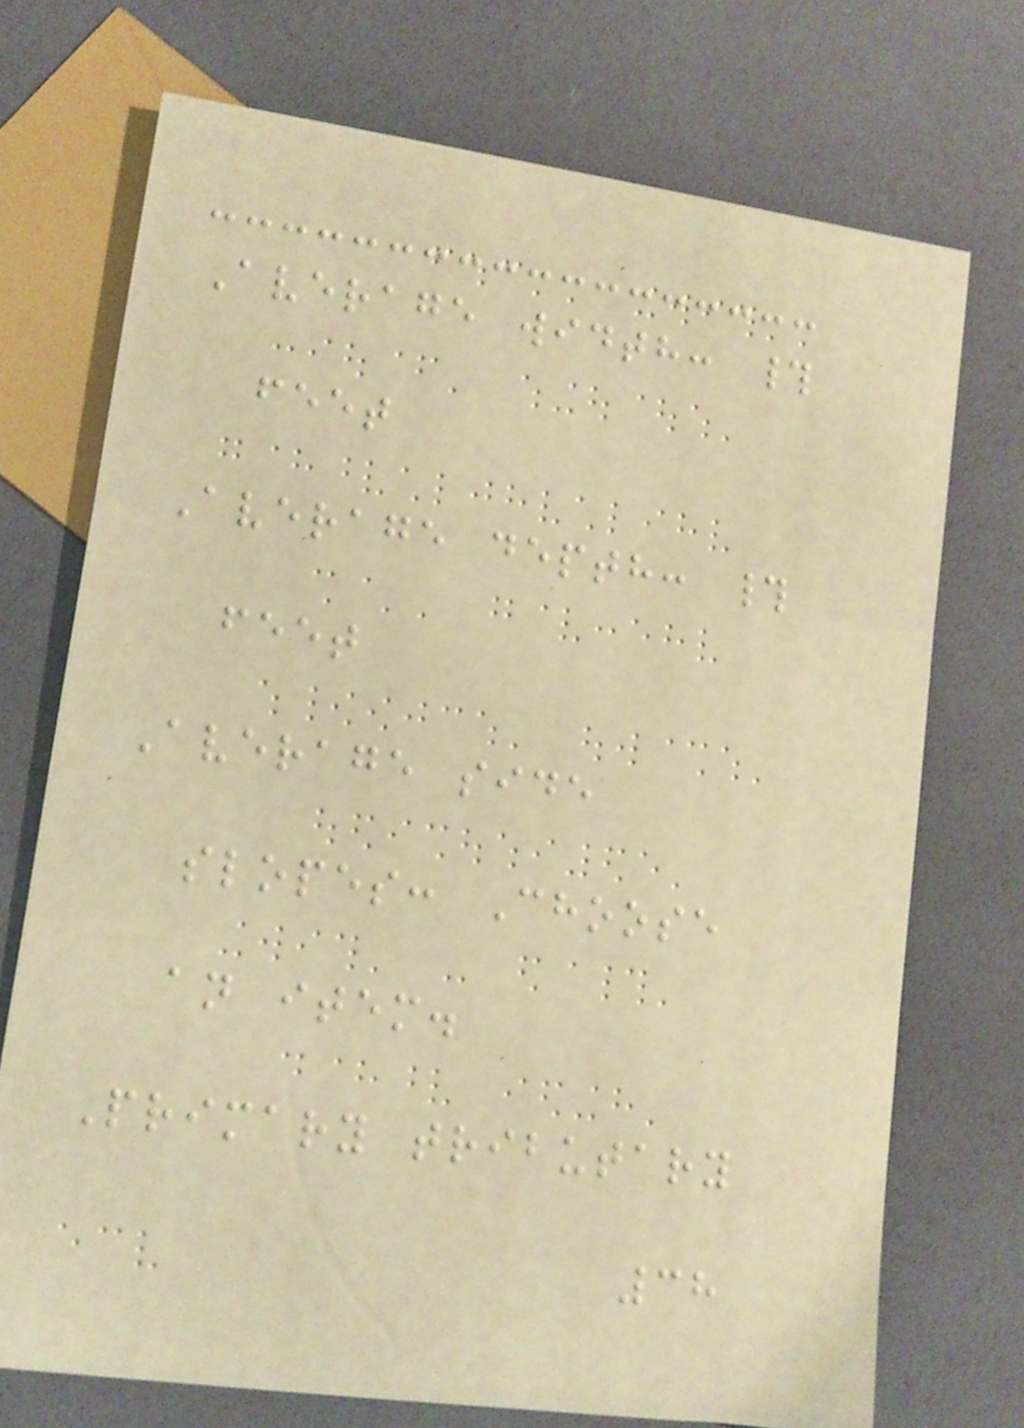Average width: #
feet
Average depth: #
feet
Average side
slopes: Choose
an item.
Primary tributary
38
